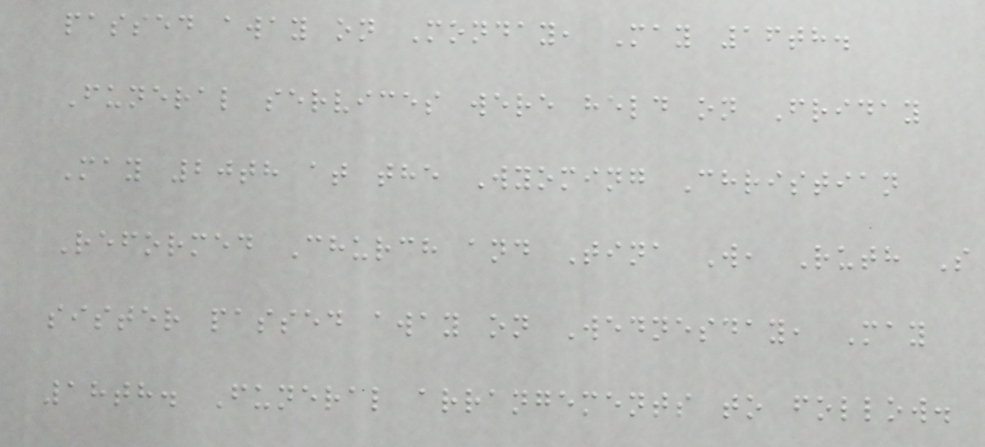passed away on Monday, May 16th.
Funeral services were held on Friday
May 20th at the Wyoming Christian
Reformed Church and Tina W, Ruth S
sister passed away on Wednesday, May
18th. Funeral arrangements to follow.
